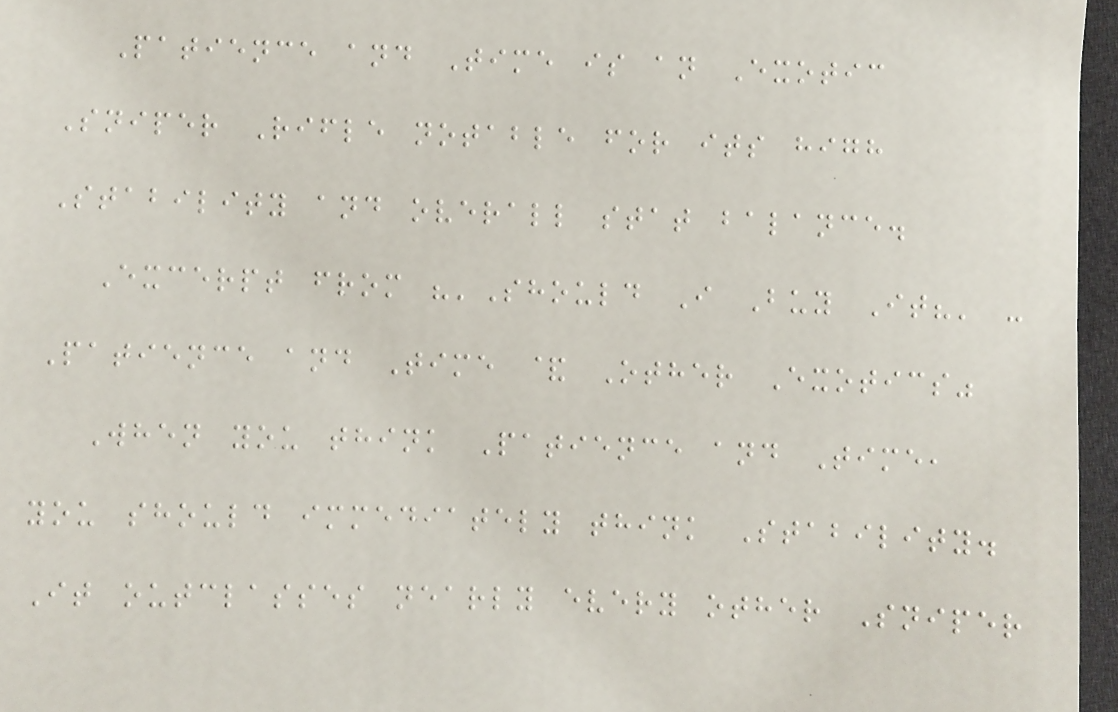Patience and Time is an Exotic
Sniper Rifle notable for its high
Stability and overall stat balance.
Excerpt from "'Should I Buy It?' -
Patience and Time & Other Exotics"
When you think Patience and Time,
you should immediately think Stability.
It outclasses nearly every other Sniper
